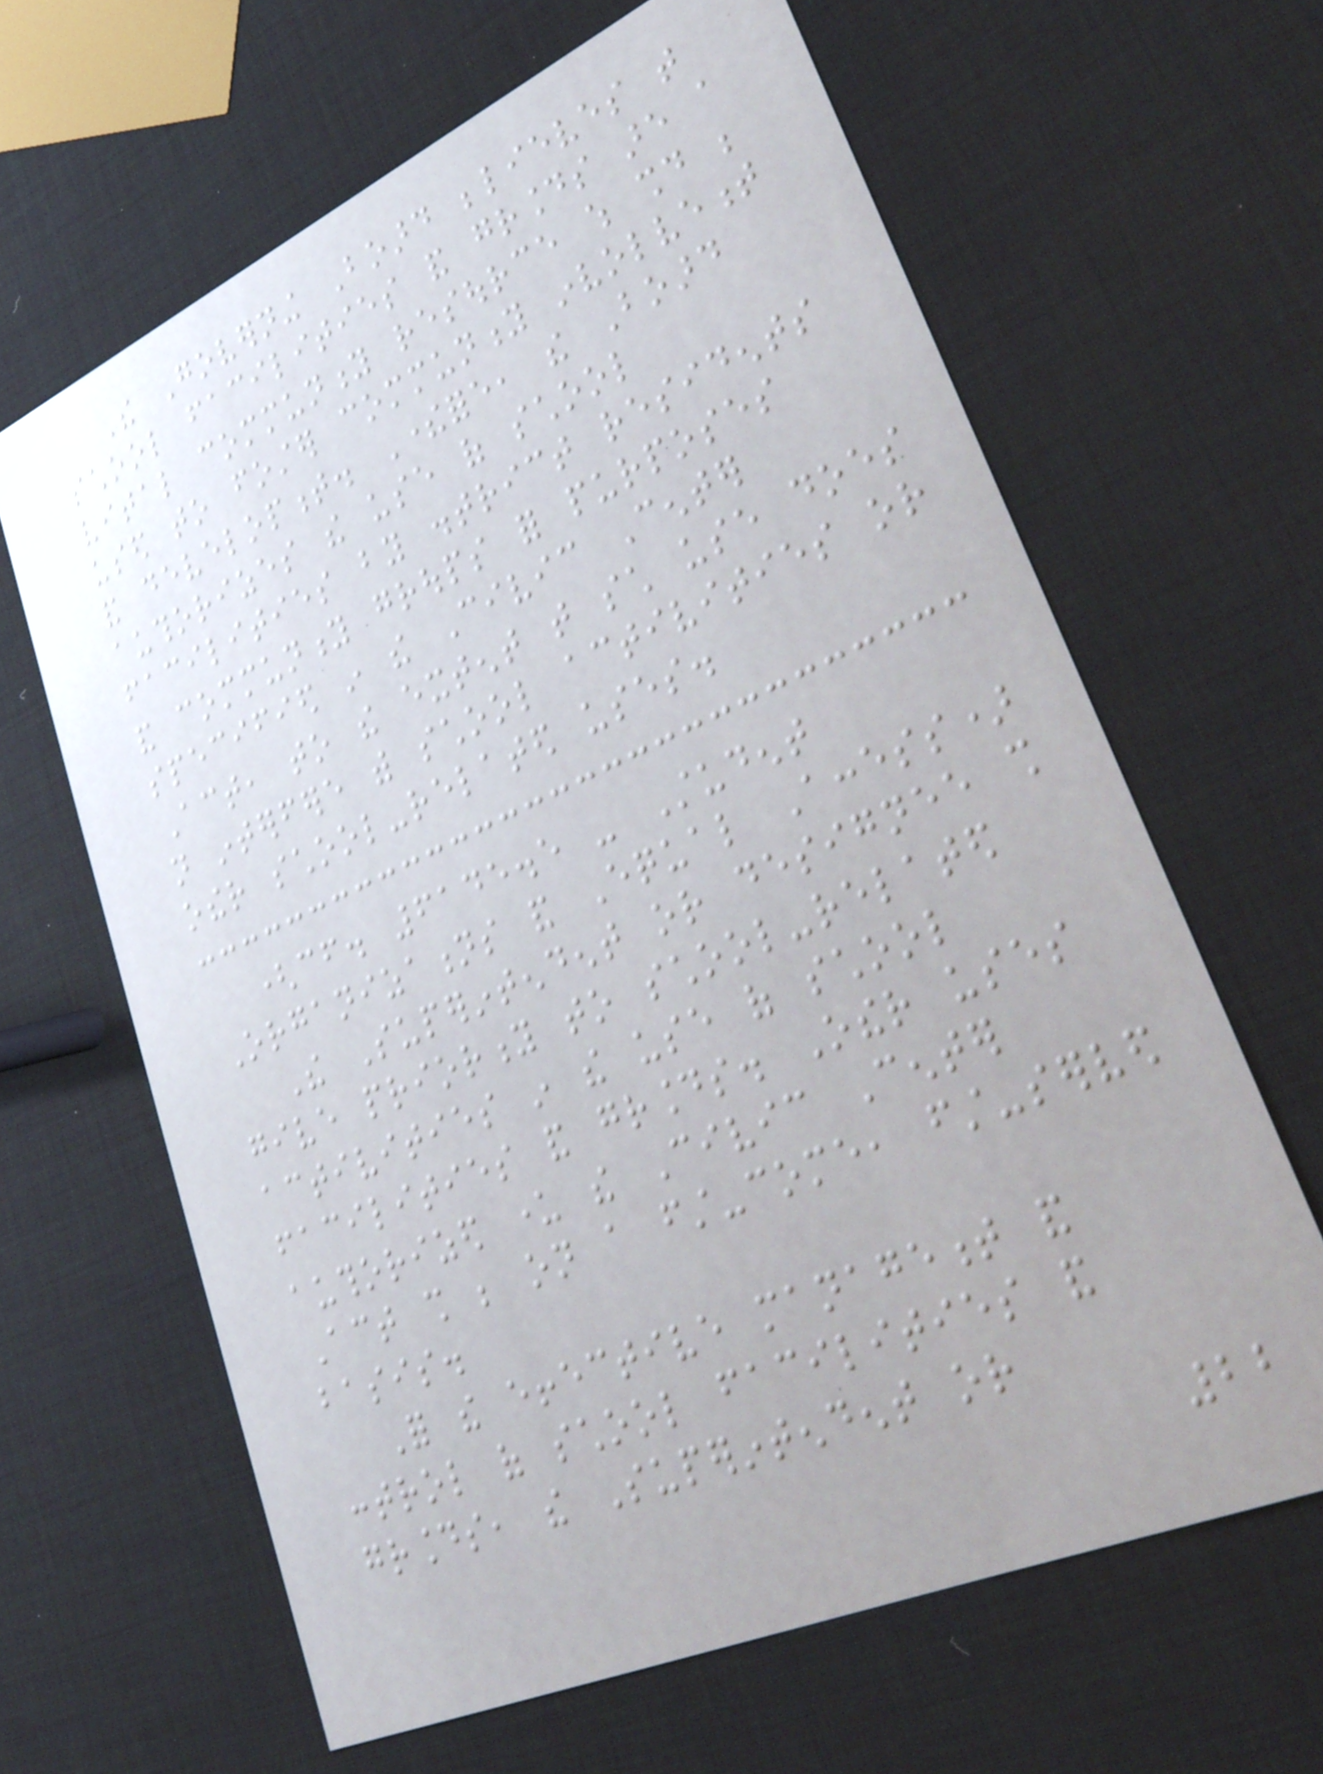The Governing Board believes that
school facilities and grounds are a
vital community resource which should be
used to foster community involvement
and development. Therefore, the Board
authorizes the use of school
facilities by district residents
and community groups for purposes
specified in the Civic Center
Act, to the extent that such use does
not interfere with school activities or
other school-related uses.
(cf. 6145.5 - Student
Organizations and Equal Access)
The Superintendent or designee shall
give priority to school-related
activities in the use of school
facilities and grounds. Other uses
authorized under the Civic Center
Act shall be on a first-come, first-served
basis.
For the effective management and
control of school facilities and
grounds, the Superintendent or
22
